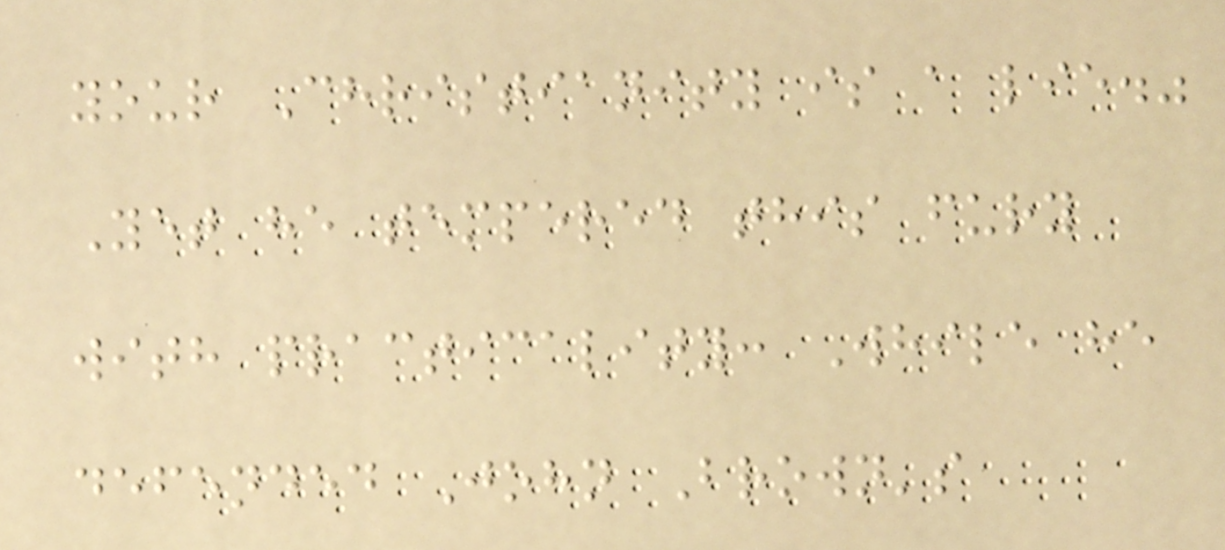your Christianity is a lie."
Yet he tempered this fury
with practicality: While he
defended John Brown's
